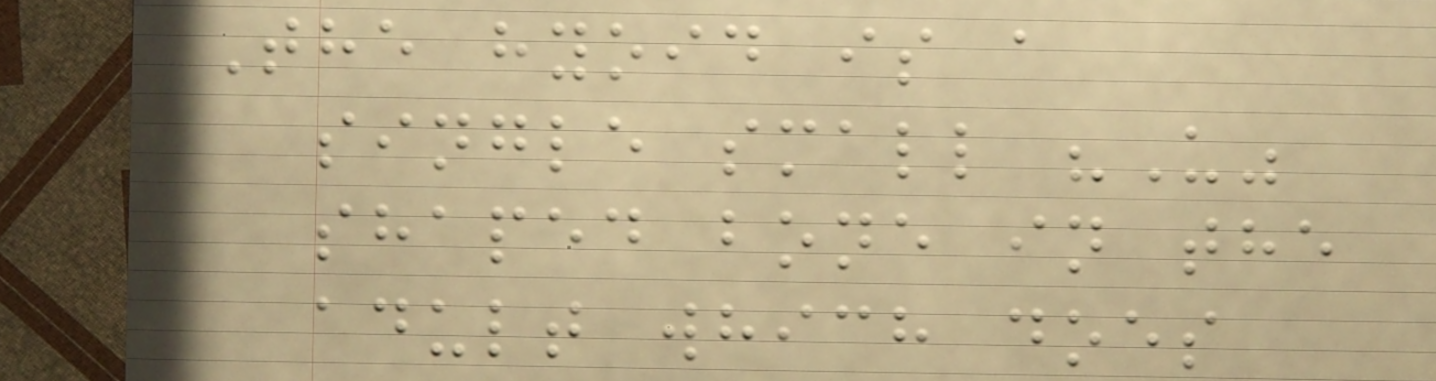The hyoid is a
single small "U"
shaped bone in the
adult which does
